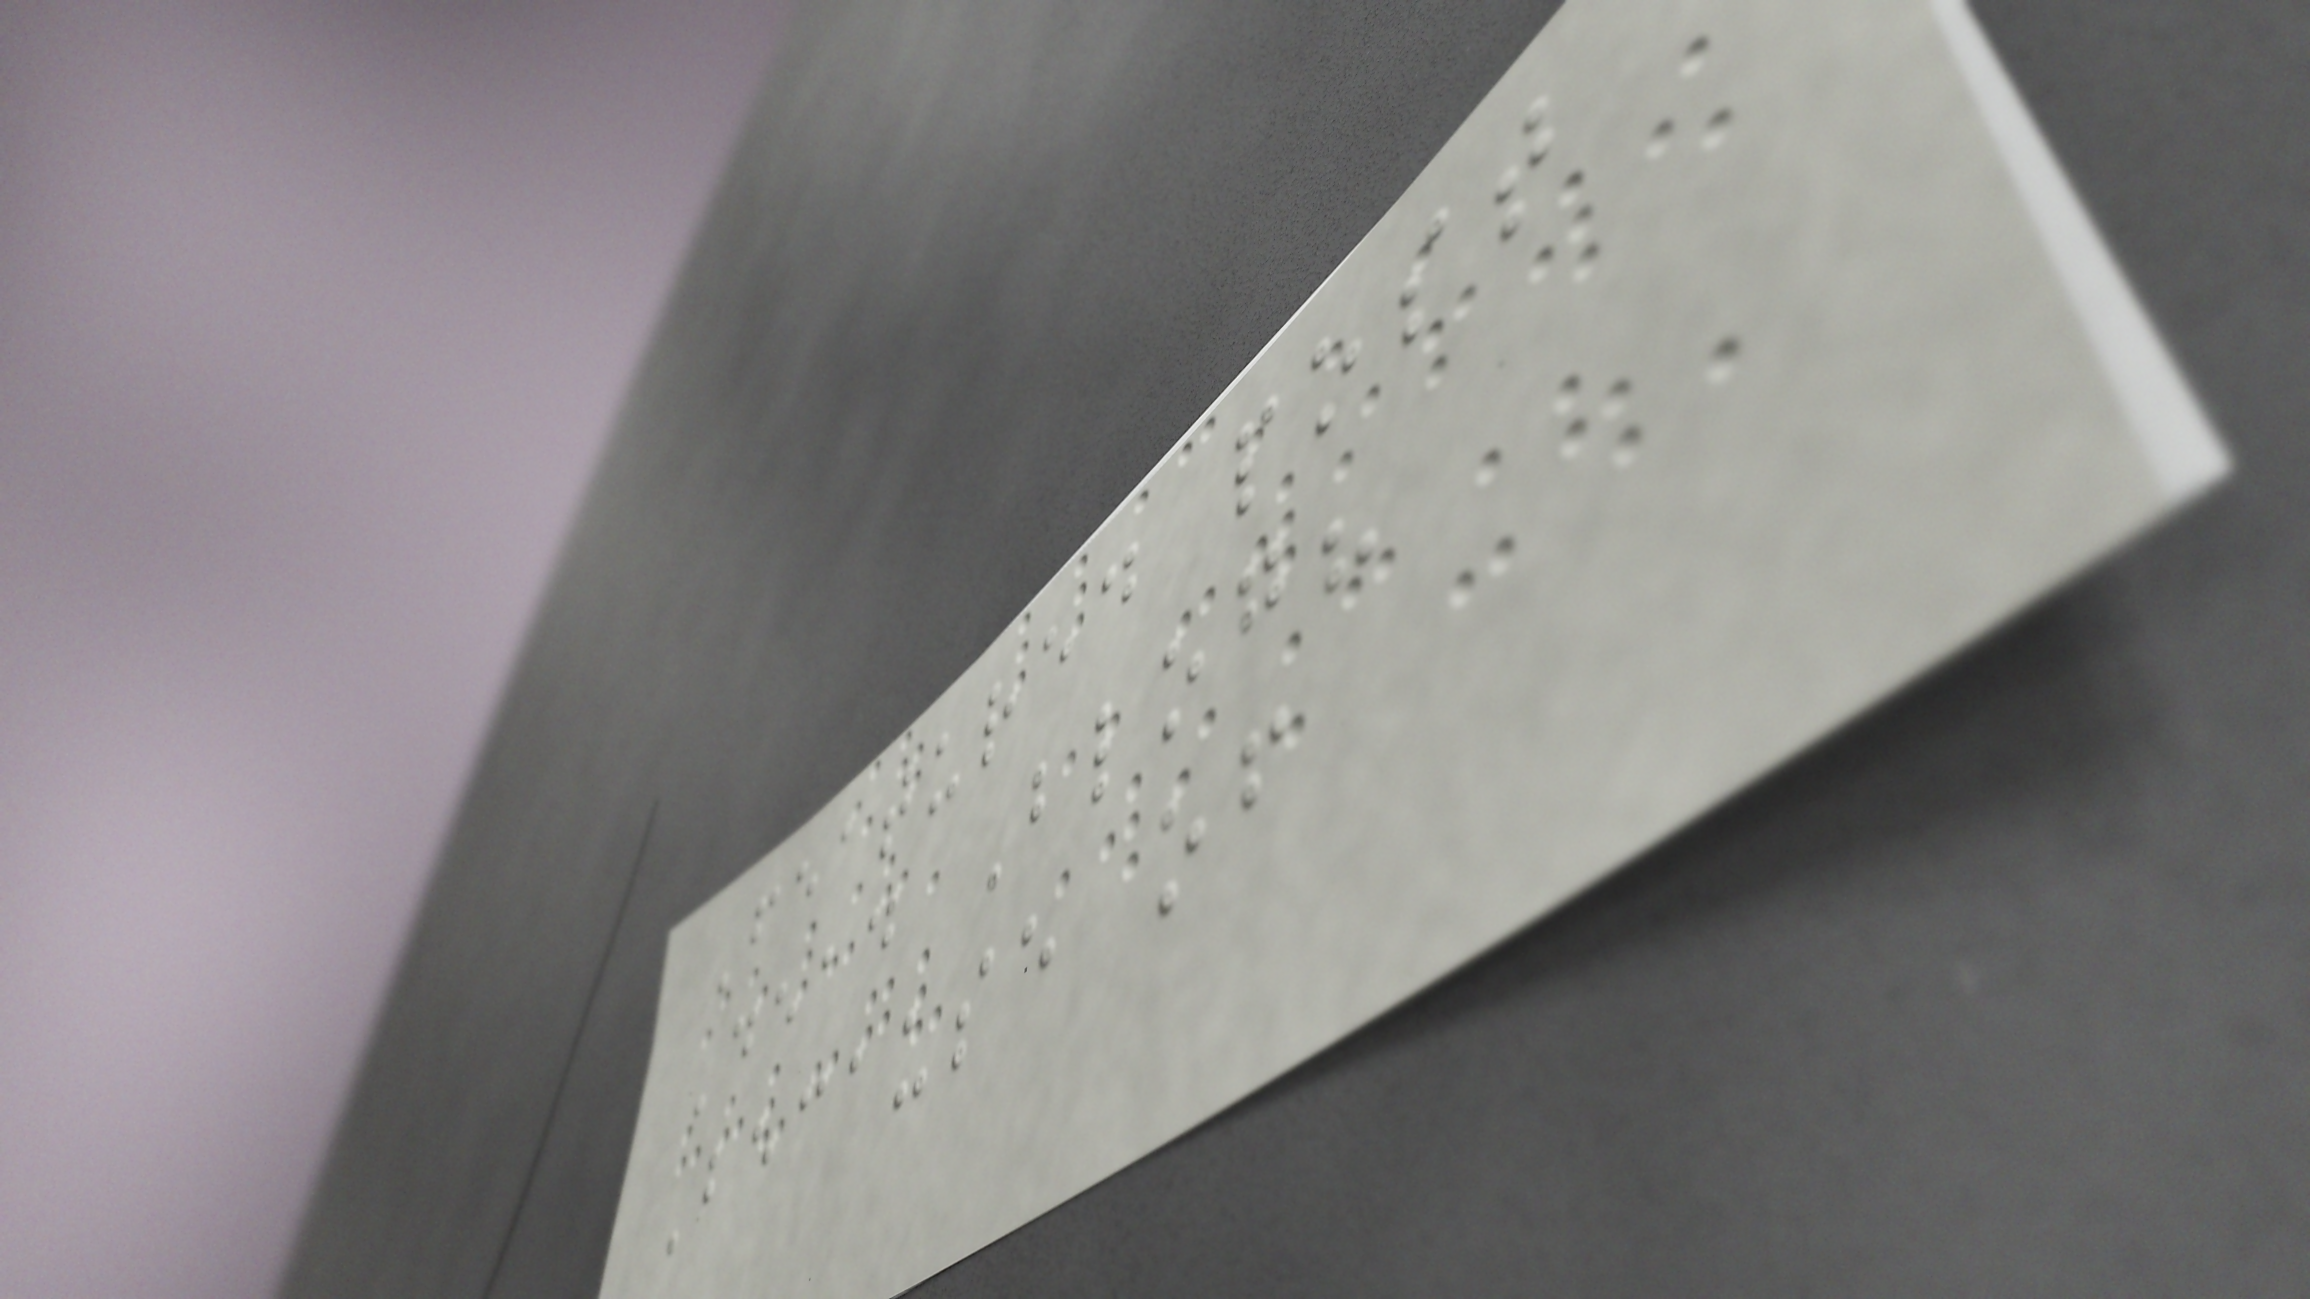Featured post
Dead Blog?
Because of
